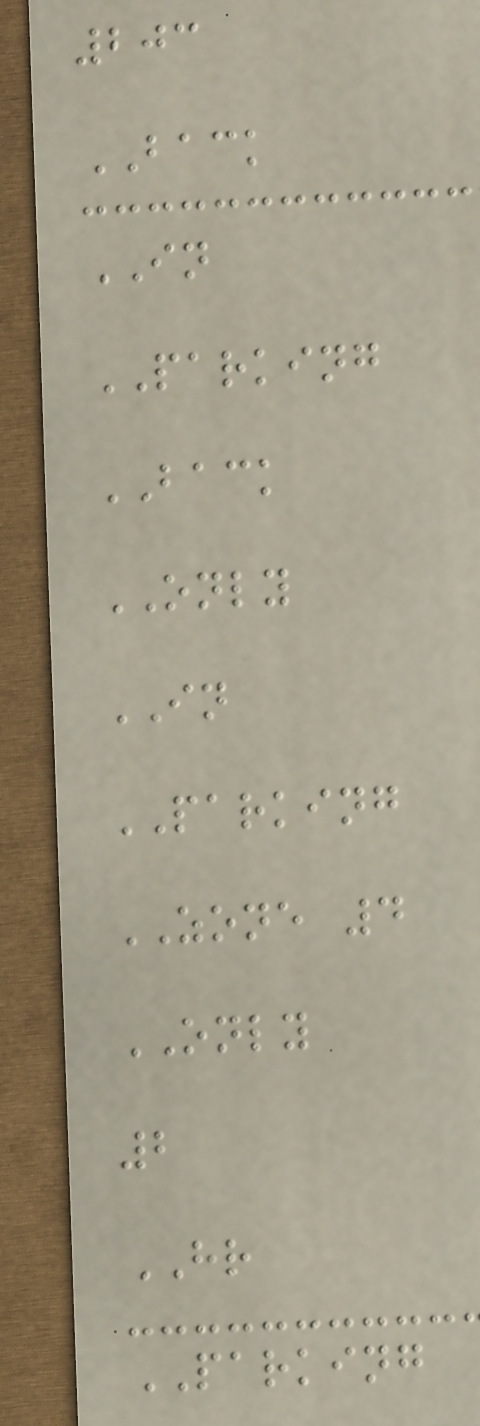203
BACK
IN
PARKING
BACK
ONLY
IN
PARKING
ZONE 4
ONLY
2
HR
PARKING
